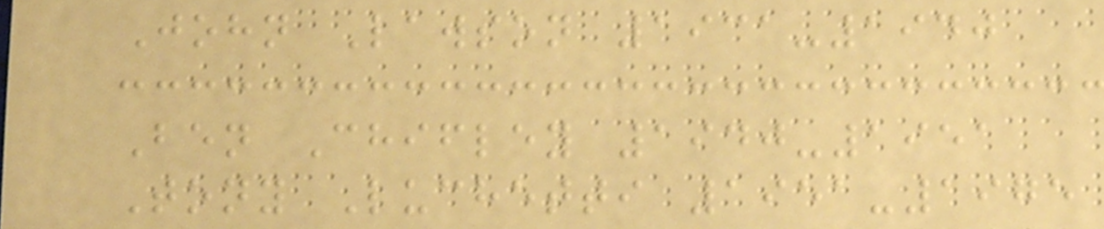John Lawson 1931-1940
Ben Chifley 1940-1951
Tony Luchetti 1951-1975
